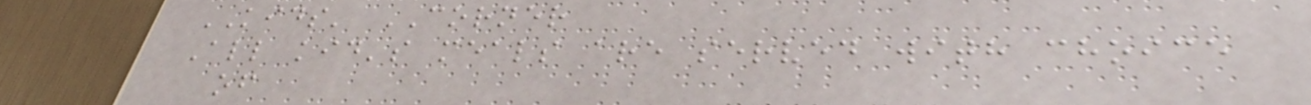KIDS' CORNER
All kid's meals are served with choice
of
